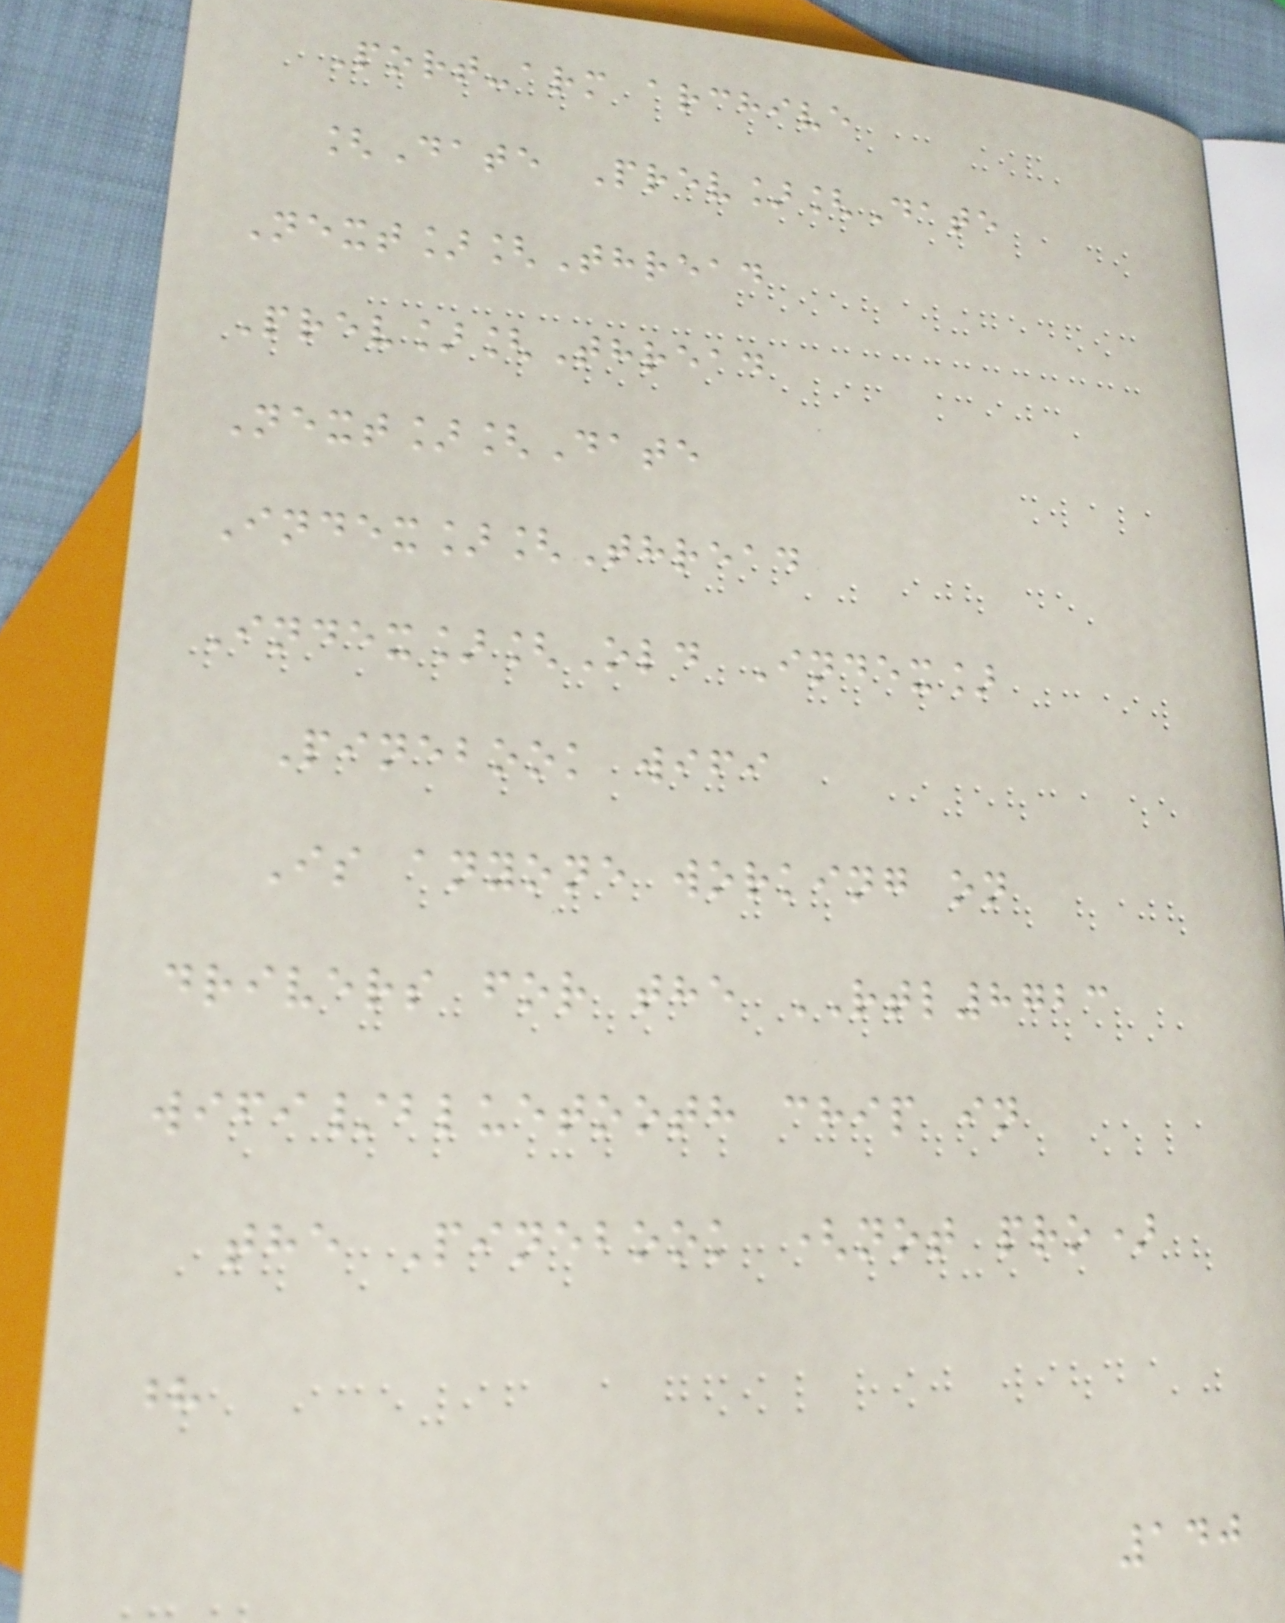Port-arm archive
[Date Prev][Date
Next][Thread
Prev][Thread
Next][Date
Index][Thread
Index][Old Index]
Pinebook wifi
Is anyone working on
drivers for the RTL8723
wifi/bluetooth chip in
the Pinebook (not pro)
?
140
